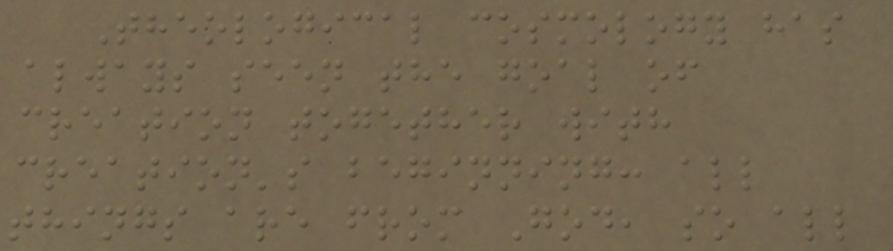Theological cosmology has
always seen the goal of
creation together with
creation's beginning: all
things are from God, so all
